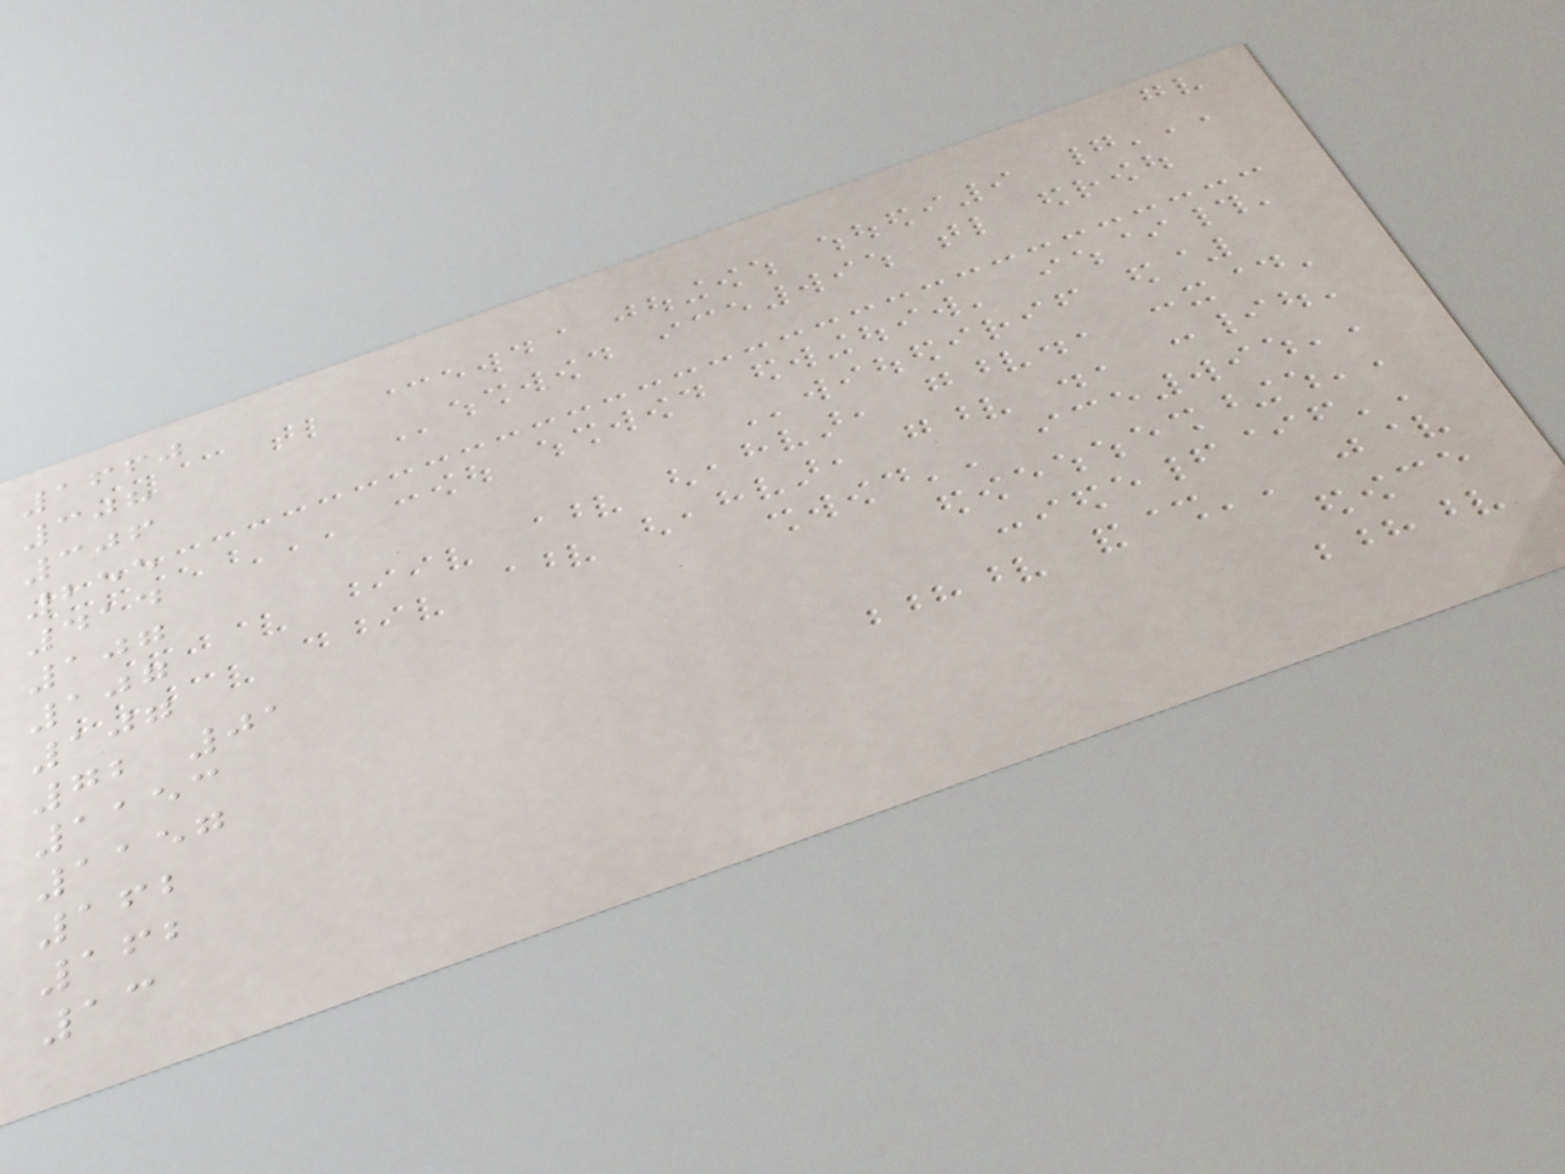1660
308
306
255
414
107
107
107
72 01
1153
1157
162
162
13
